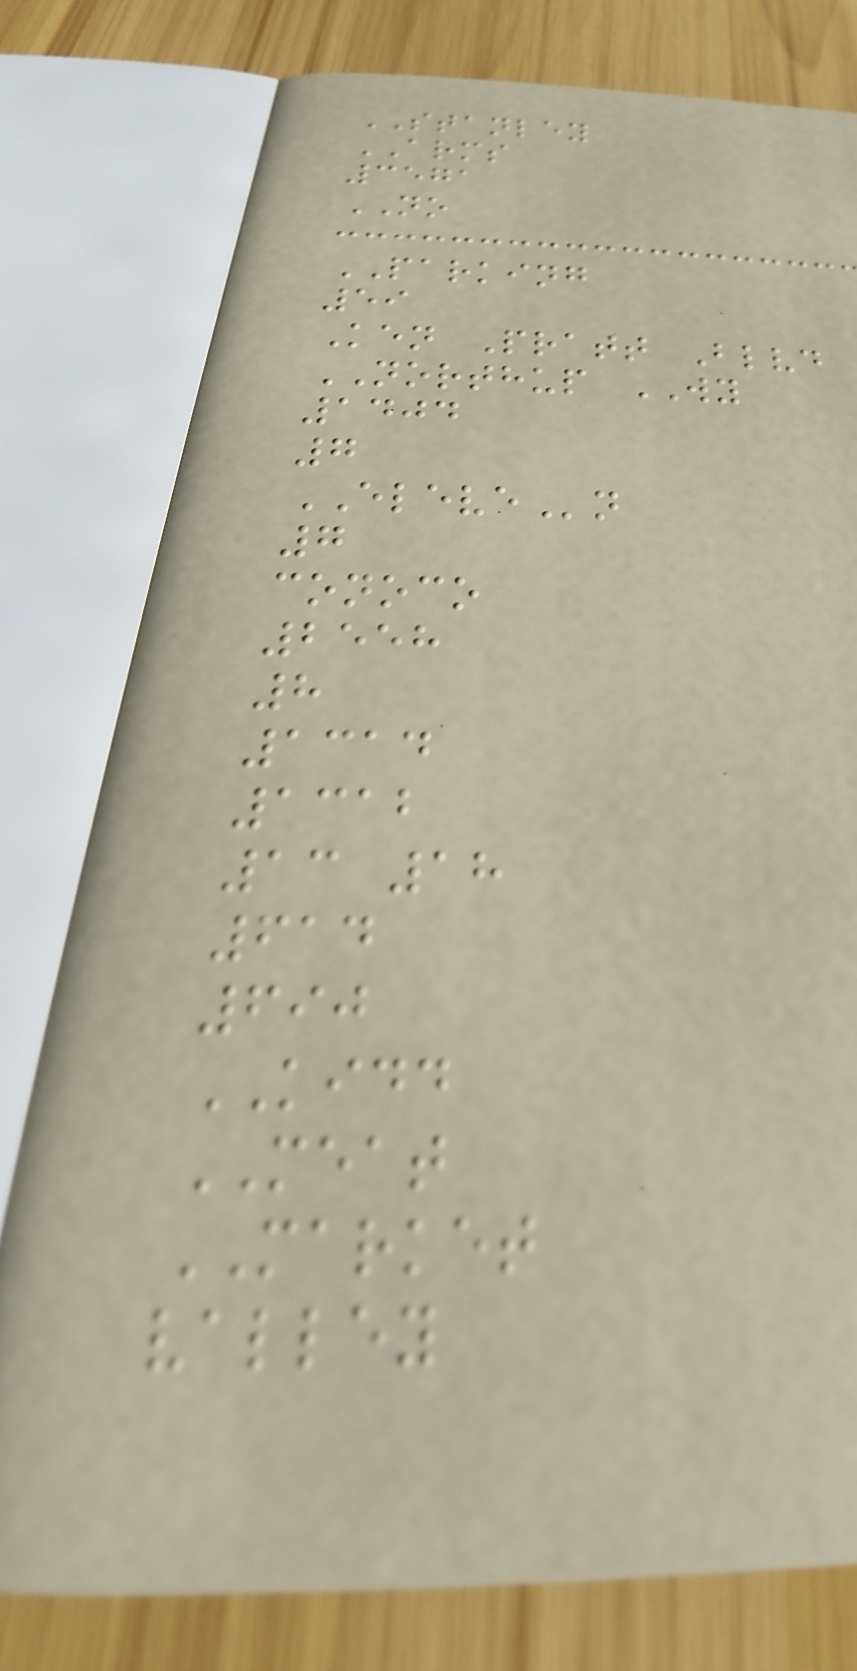STANLEY
ARMS
3571
NO
PARKING
59
Ken Pratt Blvd
NORTHUP WY
1404
7
ELEVEn
7
conoco
2558
8
1314
1312
13 18
614
690
KIDD
MEAT
MARKET
valley
